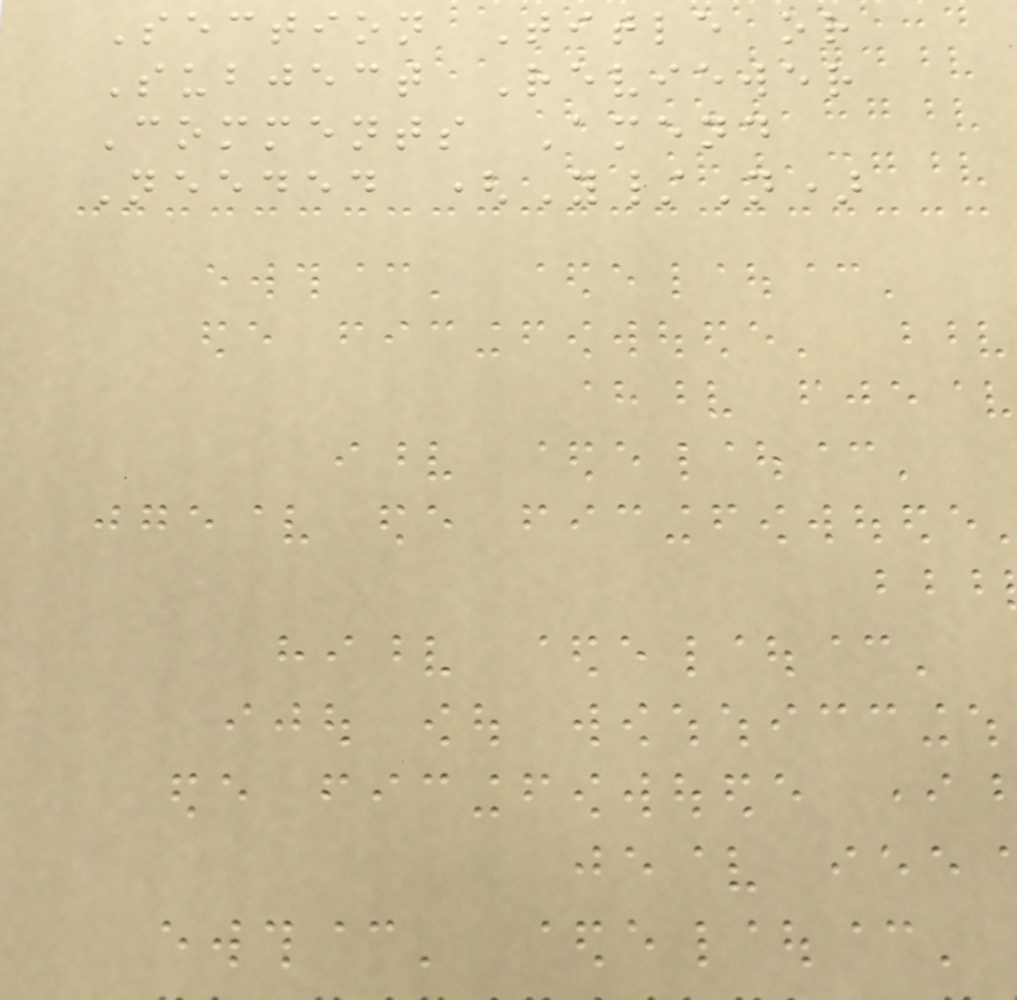Section Title or
Subject Reviewer
Comments Amend
Needed (Y/N)
